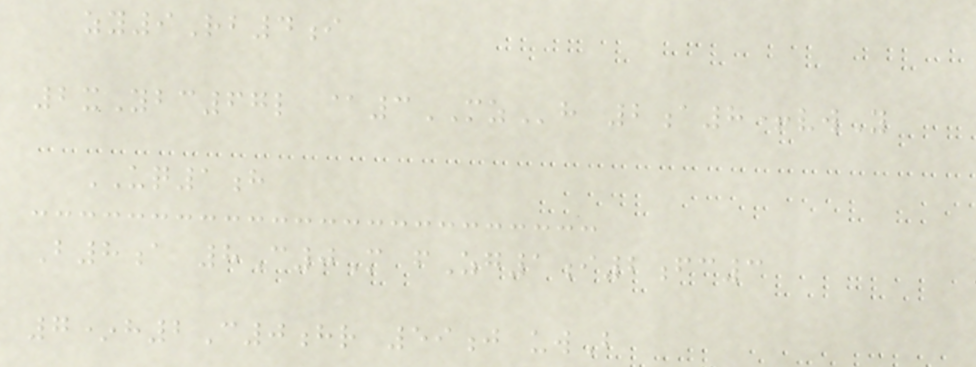zy9Rb4i
2xYbc67l @3MZh 2a8+vwY
UQ1h
B8a 8C0M fZg1i2fc3
7*h2C0hr 59j uwB
